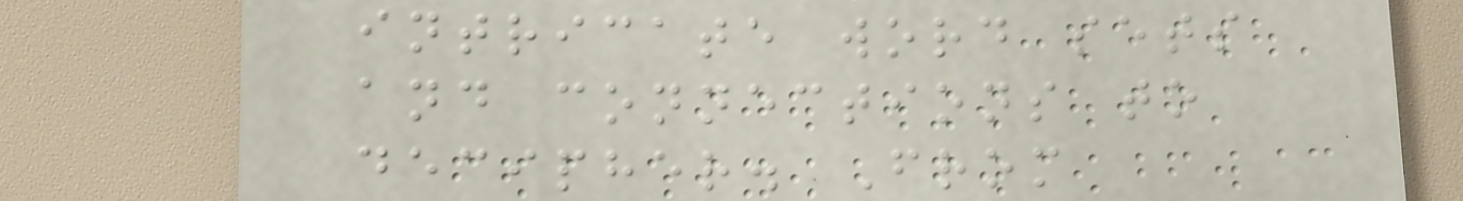intricate word sets
and connections to
decipher. From
